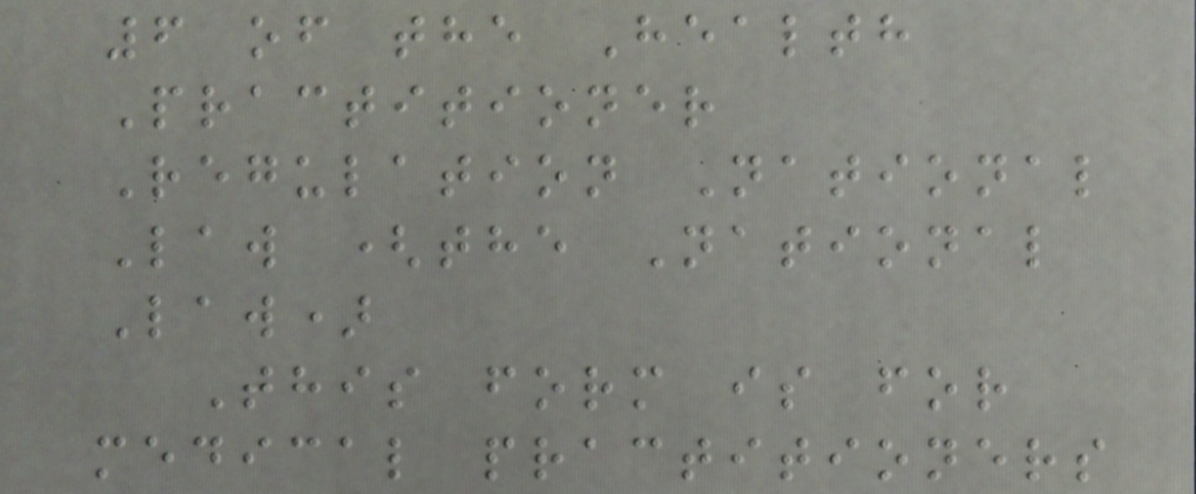6 of the Health
Practitioner
Regulation National
Law (the National
Law)
This form is for
medical practitioners
